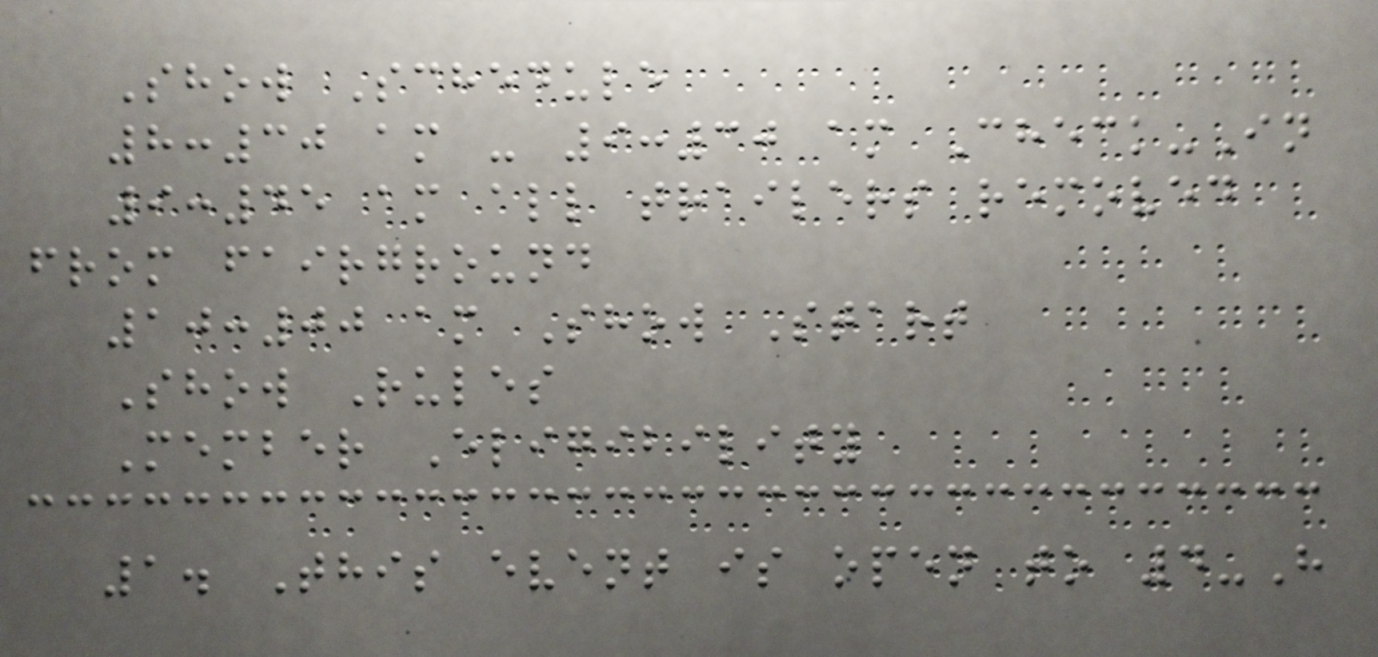Show Schedule
8:30 am - 9:30 am Check-In
9:45 am all trailers removed
from fairground
10:00 am Show Start
Show Rules
Member Eligibility
1. This event is open to 4-H
